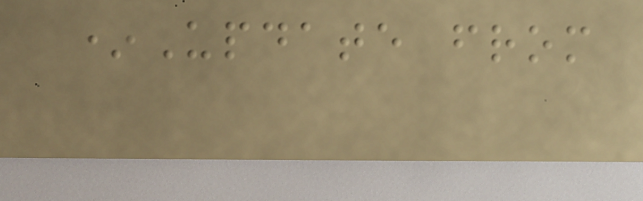*Update from
